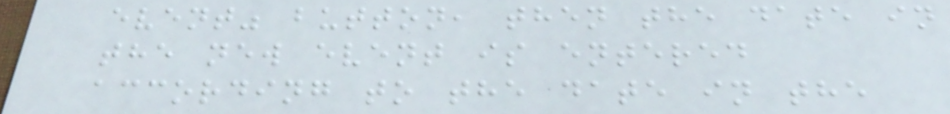event" button, then the date in
the new event is entered
according to the date in the
